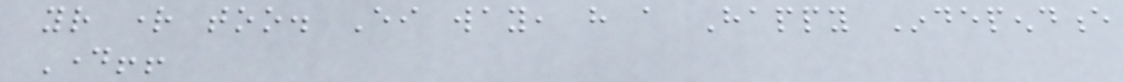your right too. Either way, have a Happy Independence
Day!!
